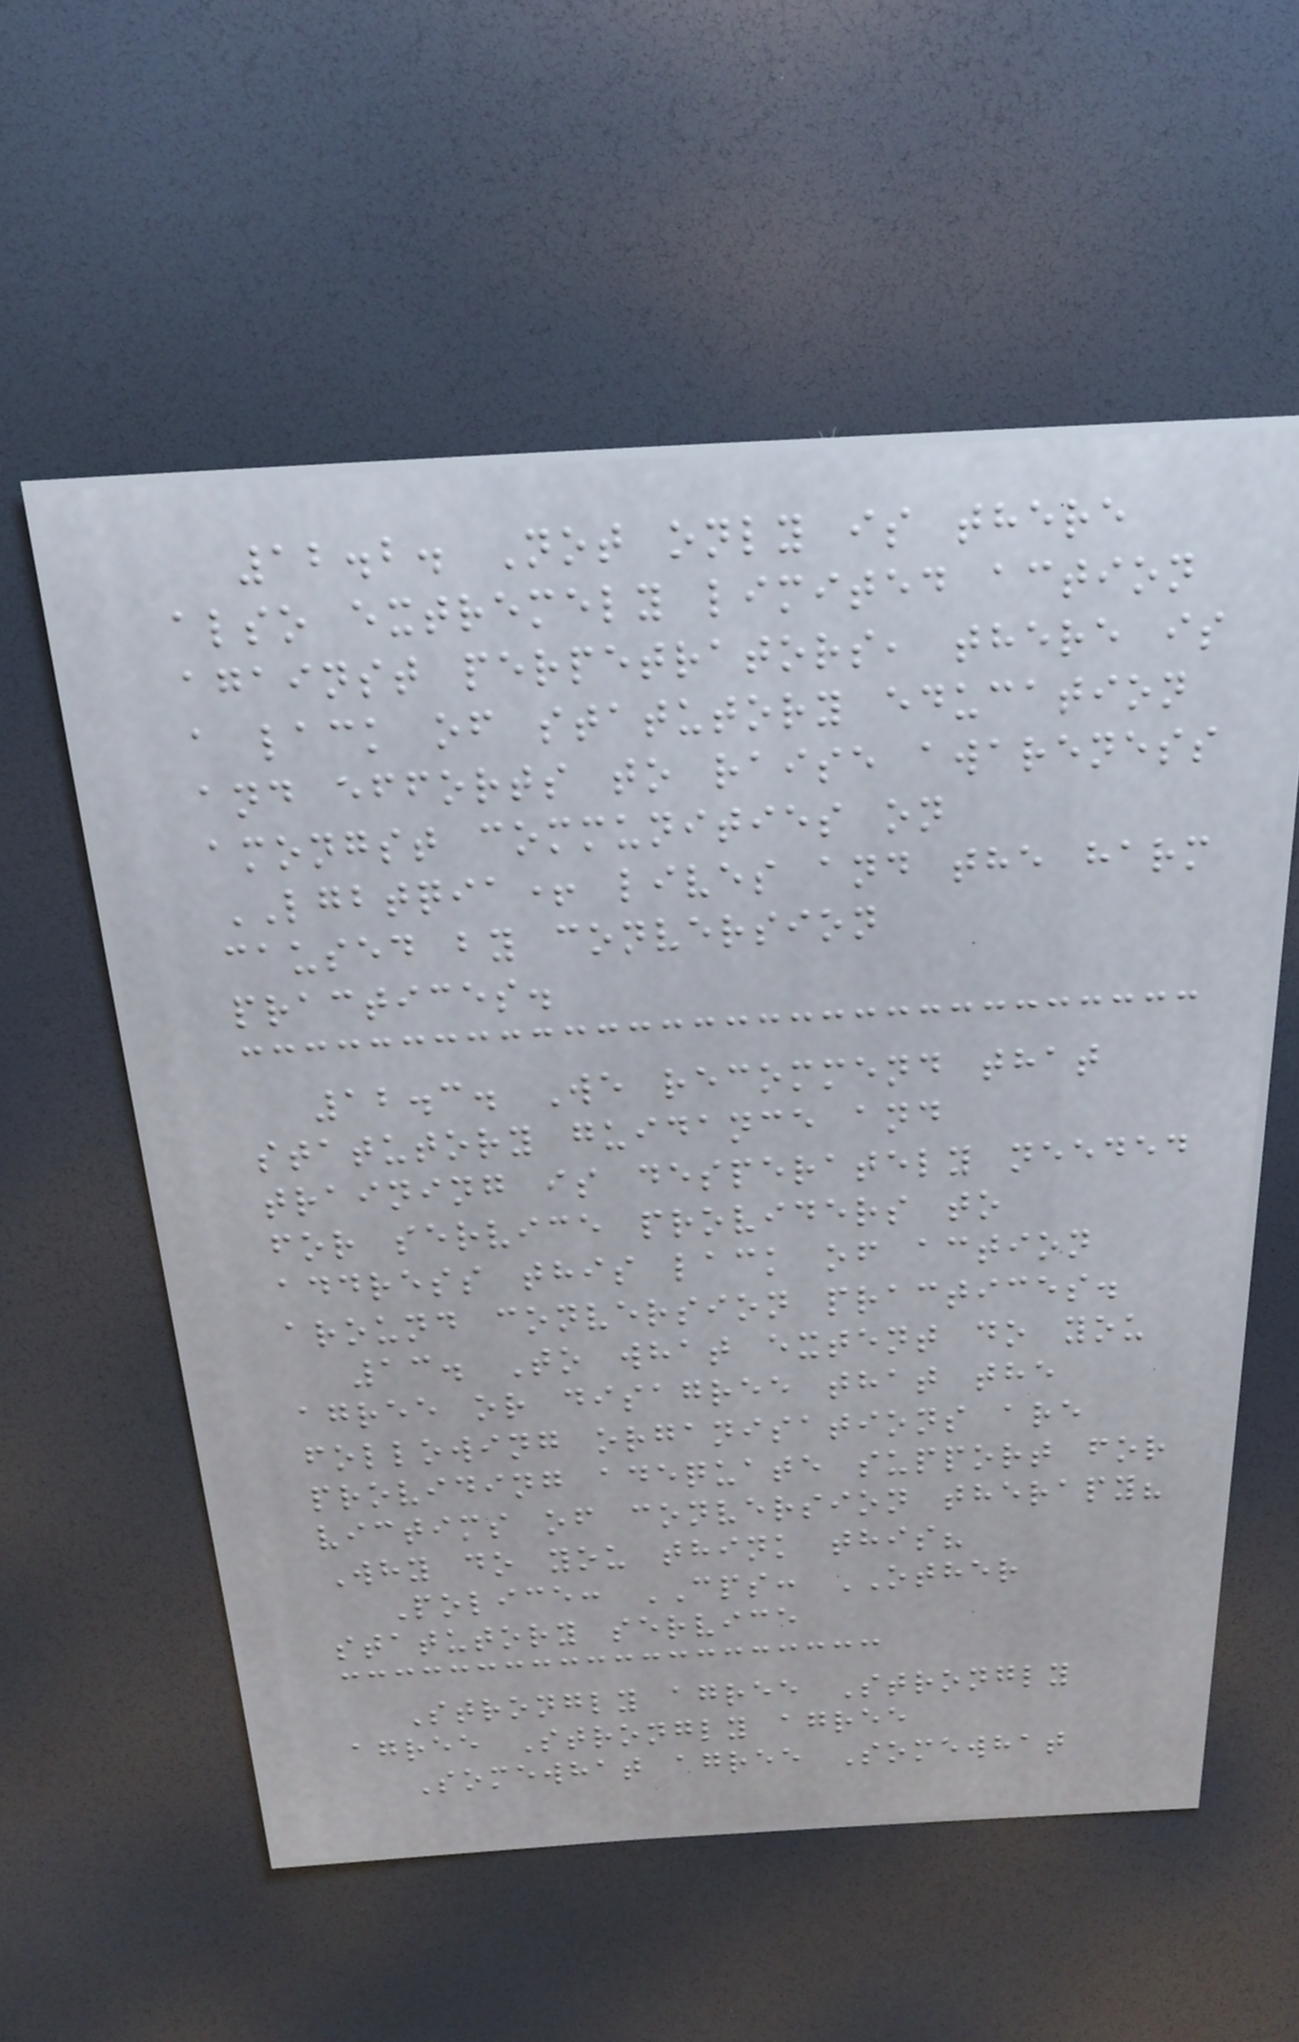12.2. Not only is there
also extremely limited action
against perpetrators, there is
a lack of statutory education
and efforts to raise awareness
amongst communities on
LGBTQIA+ lives and the harm
caused by conversion
practices.
12.3. We recommend that
statutory guidance and
training is desperately needed
for service providers to
address this lack of action
around conversion practices.
13. To what extent do you
agree or disagree that the
following organisations are
providing adequate support for
victims of conversion therapy?
Why do you think this?
Police: CPS: OTHER
statutory service
Strongly agree Strongly
agree Strongly agree
Somewhat agree Somewhat
